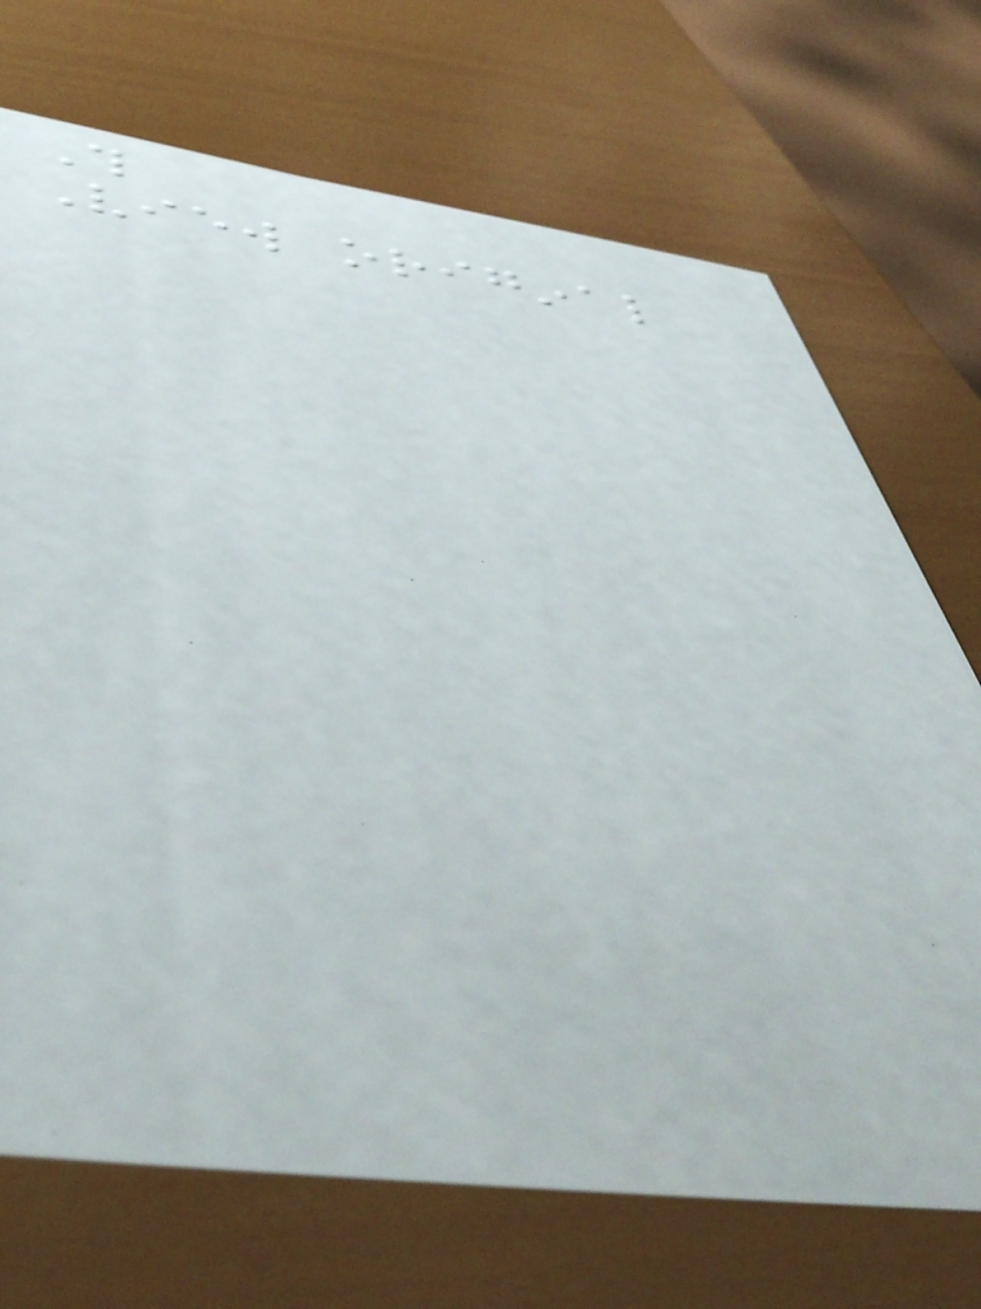This
View original
